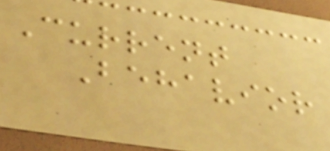Current
Behavior
